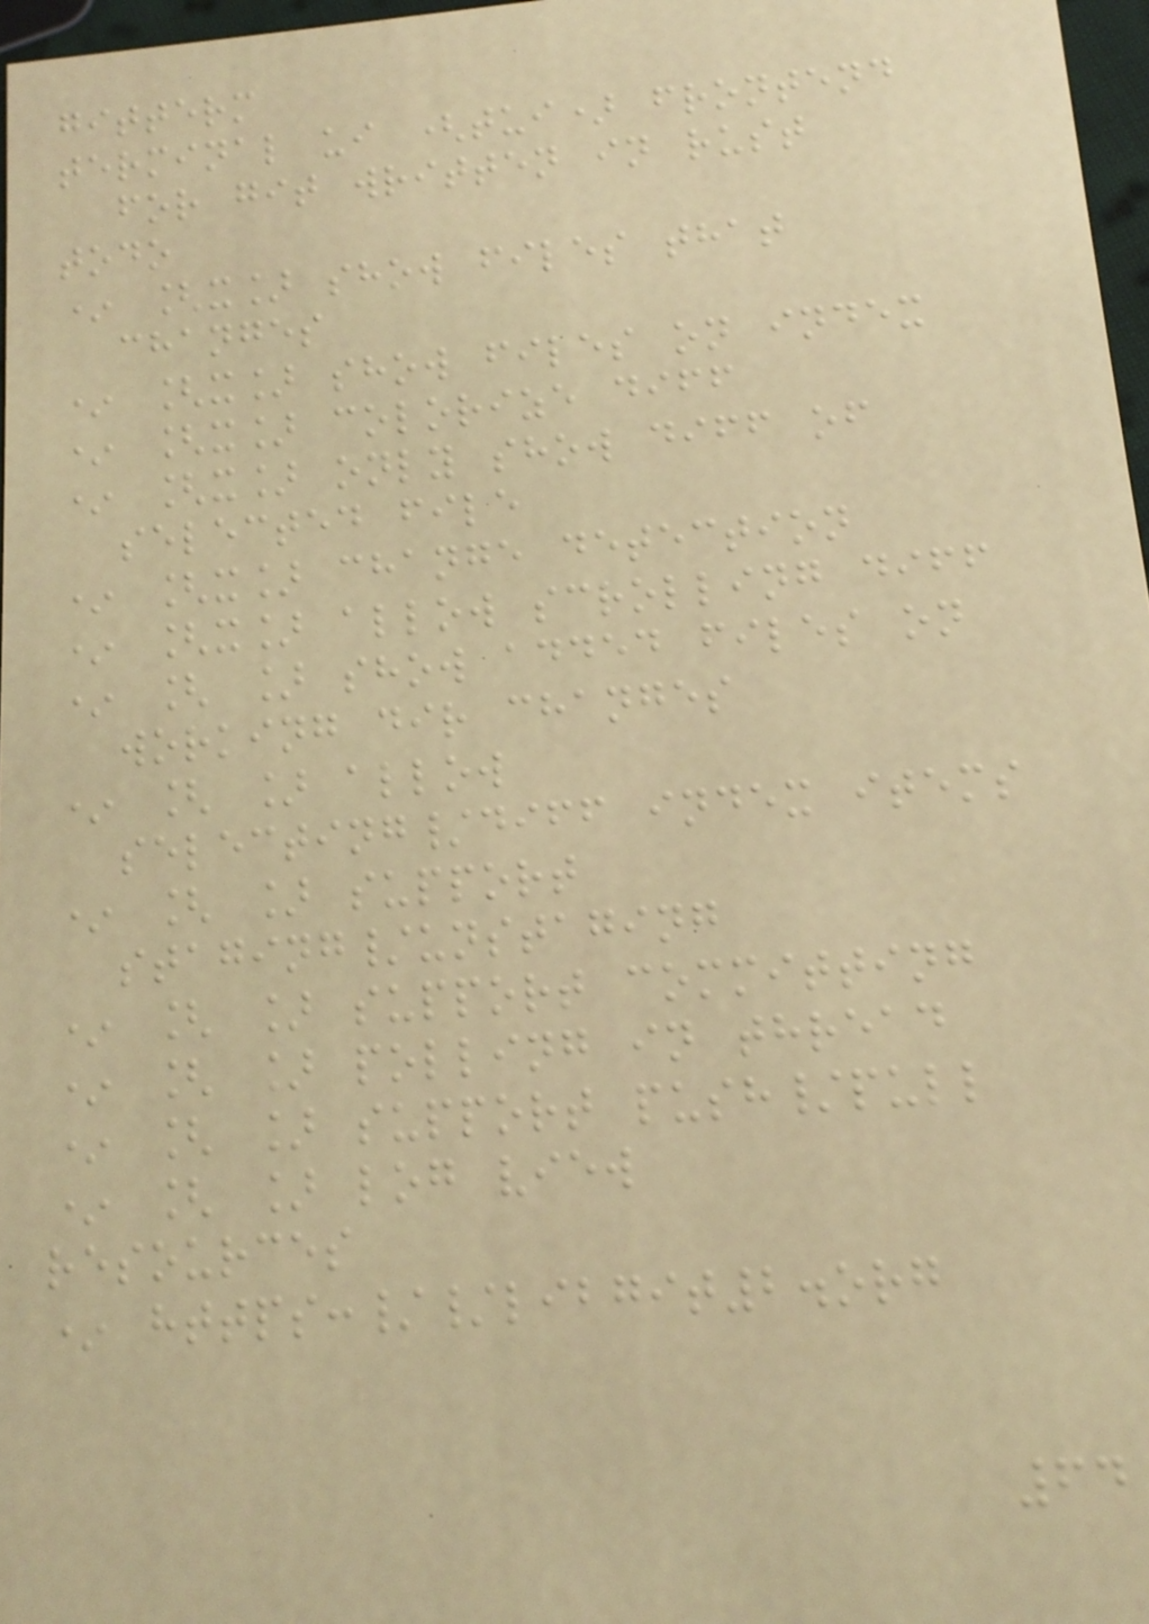gitterm
terminal ui (tui) frontend
for git written in rust
todo
* [x] show files that
changes
* [x] show files on index
* [x] colorize diff
* [x] only show diff of
selected file
* [x] change detection
* [x] allow scrolling diff
* [ ] show added files on
working dir changes
* [ ] allow
selecting/diff index items
* [ ] support
staging/unstaging
* [ ] support committing
* [ ] polling in thread
* [ ] support push/pull
* [ ] log view
resources
* https://libgit2.org
64
